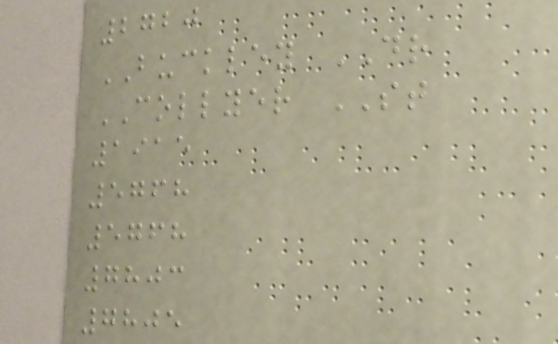2720
BUCKLEY DR
COLLYER ST
1915
5768
5768
7803
7805
